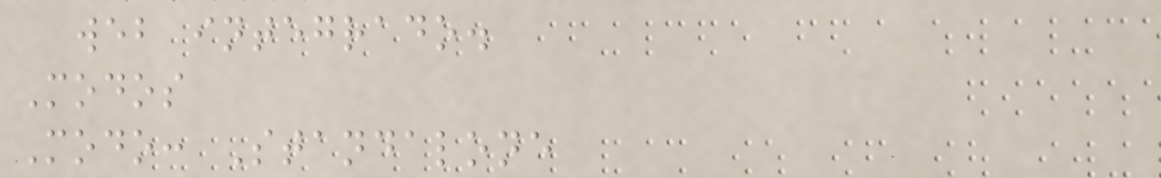web integrado.
Modos
Modo: Standalone
